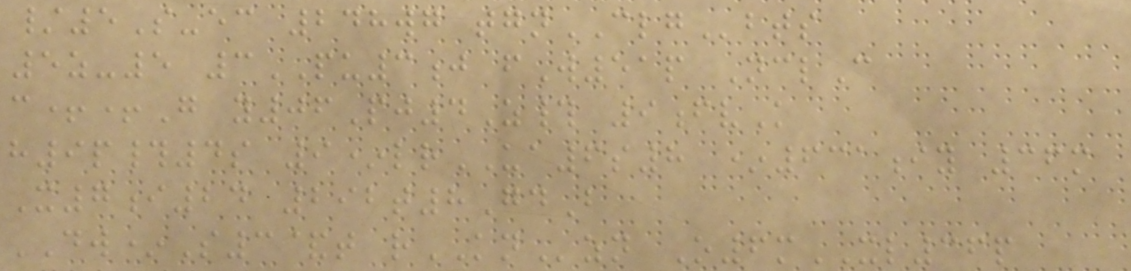/5S-ec 248wg tgnCLGbts
5z-5 3PU3j fW51p NclC
c++G y06Pj4Z# 9fvK
h9p#4s 9*lrUA6s8 *631iy 36m
X7i24 292t8GdB
DW*S3&t rKNzn O6mXL36p
